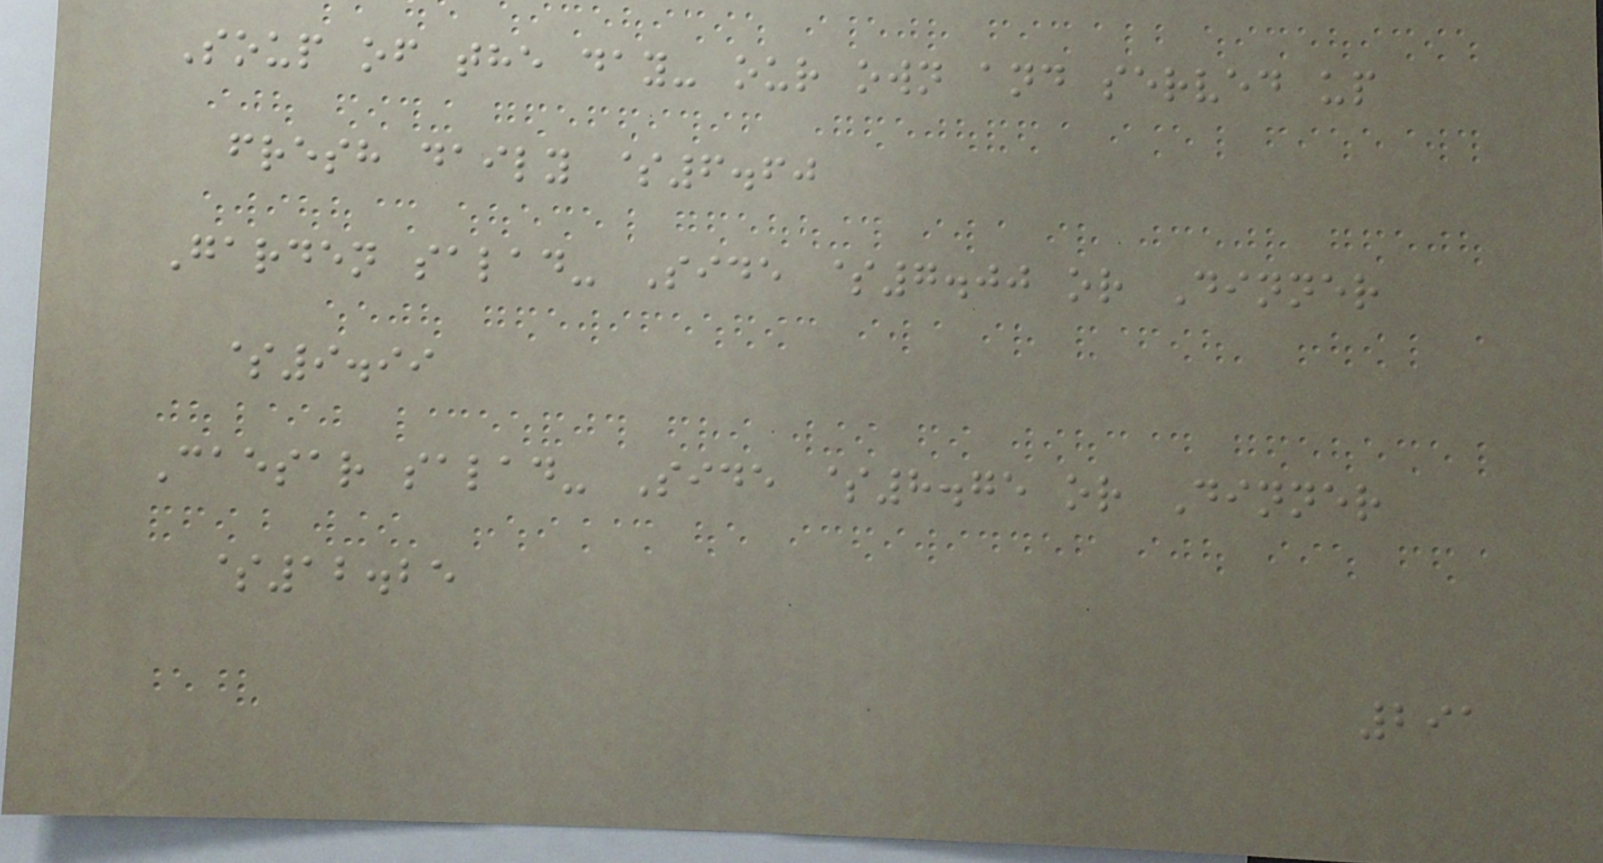Soup of the day- our own and served up
fresh daily $6.60
Garden salad- Side $7.00 or Dinner
$9.99
Caesar salad- Side $8.75 or Dinner
$12.25
291
